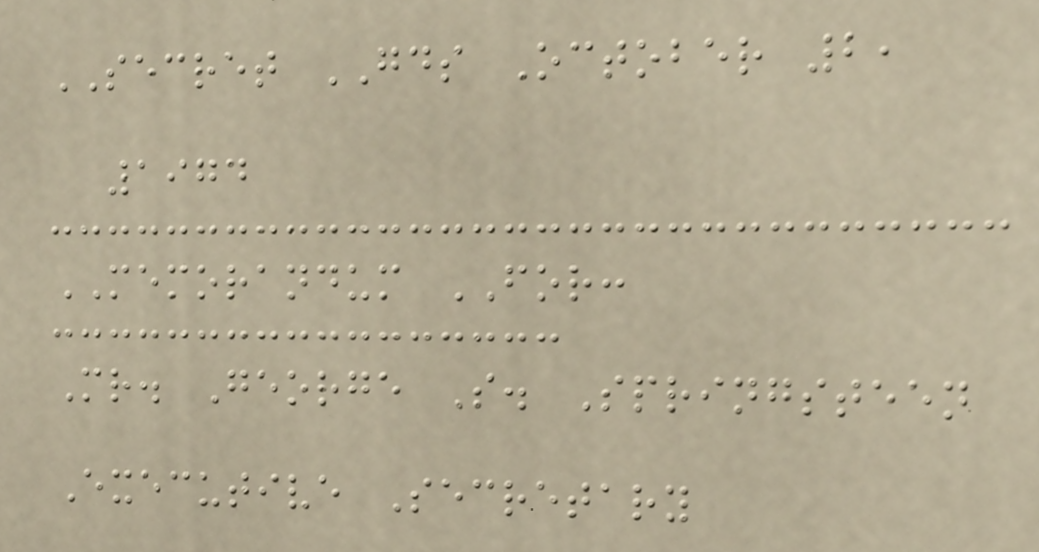SECRET GDS October 2,
1974
MEMORANDUM FOR:
Mr. George S. Springsteen
Executive Secretary
